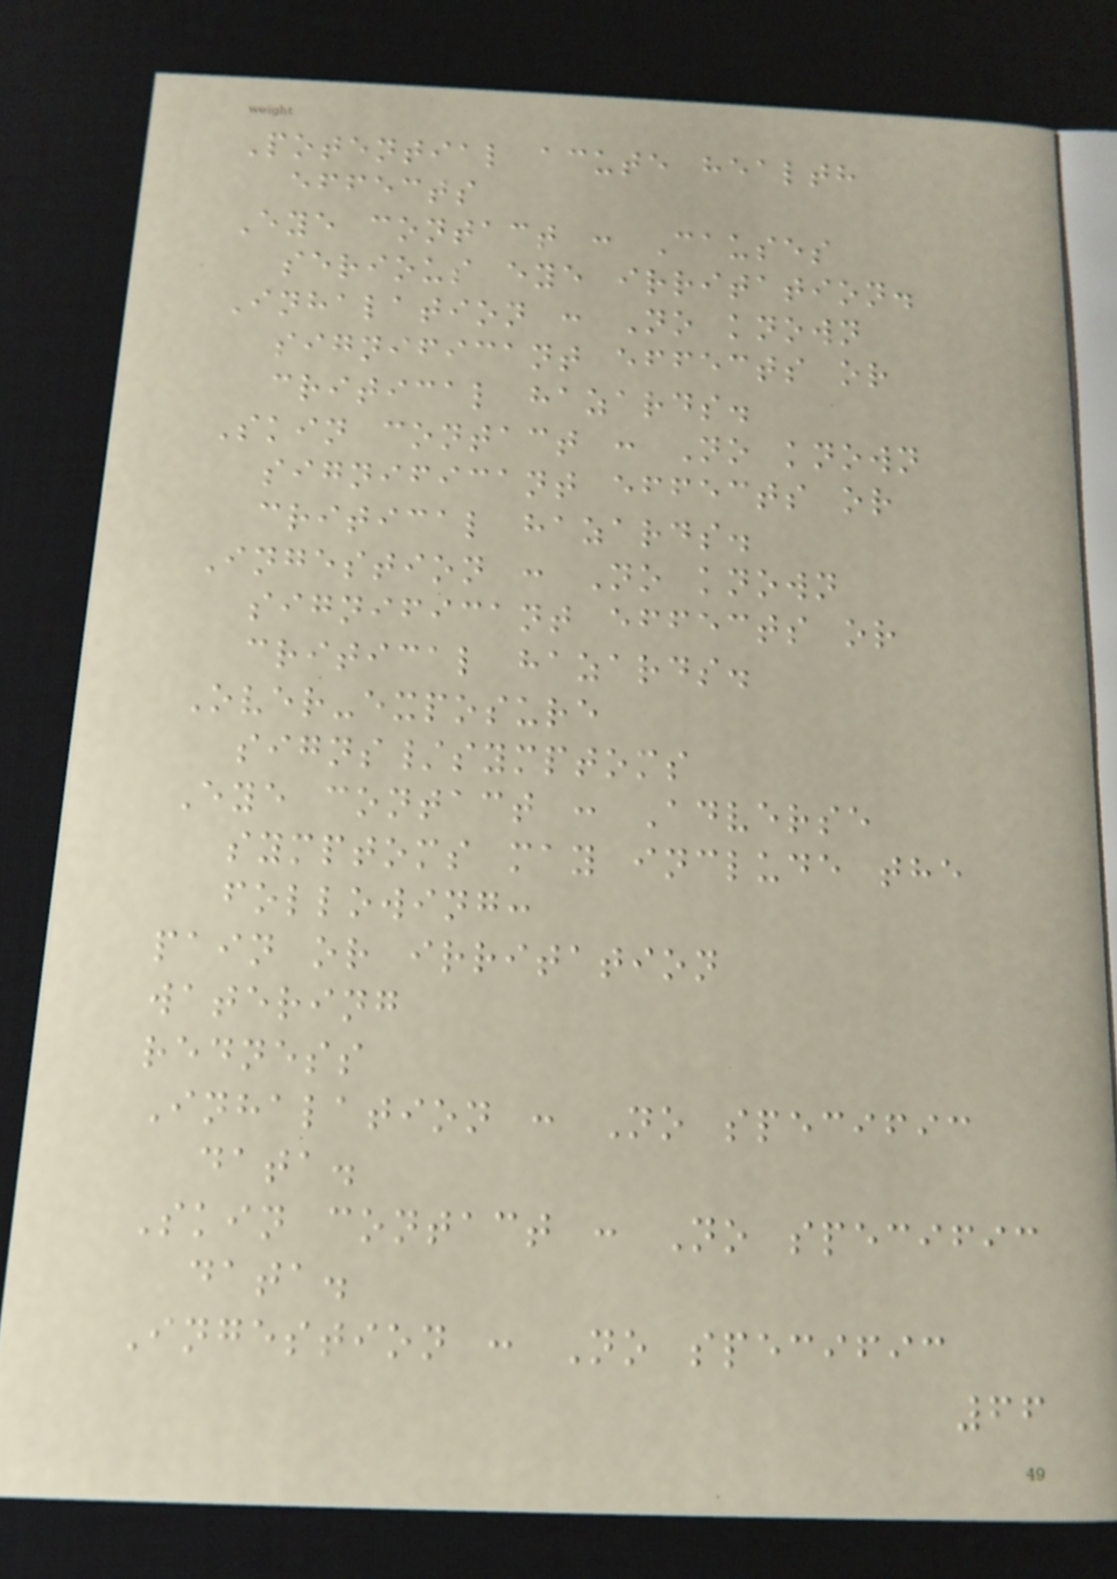Potential acute health
effects
Eye contact : Causes
serious eye irritation.
Inhalation : No known
significant effects or
critical hazards.
Skin contact : No known
significant effects or
critical hazards.
Ingestion : No known
significant effects or
critical hazards.
Over-exposure
signs/symptoms
Eye contact : Adverse
symptoms may include the
following:
pain or irritation
watering
redness
Inhalation : No specific
data.
Skin contact : No specific
data.
Ingestion : No specific
66
